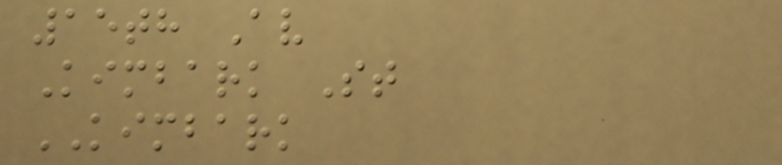15th Av
Kimbark St
KIMBARK
